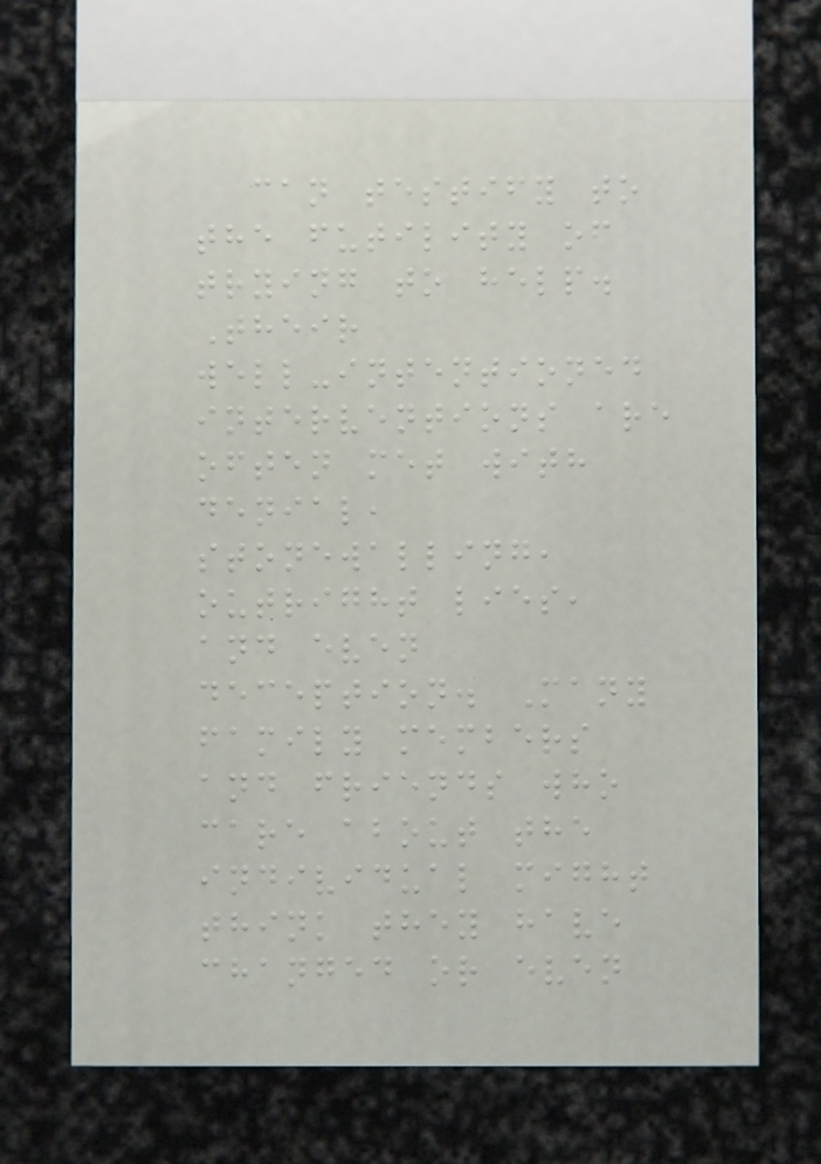can testify to
the futility of
trying to help.
Their
well-intentioned
interventions are
often met with
denial,
stonewalling,
outright lies,
and even
deception. Many
family members
and friends who
care about the
individual might
think they have
changed or even
